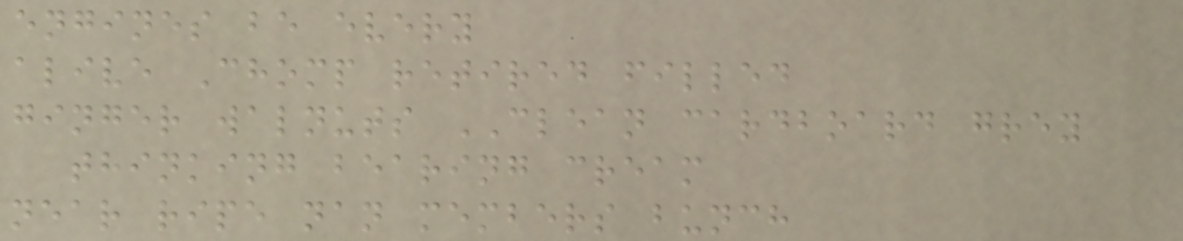engines be every
alive Chomp retired filled
ginger walnuts CLEAN cardboard grey
thinking bearing cream
near ripe nan members bunch
